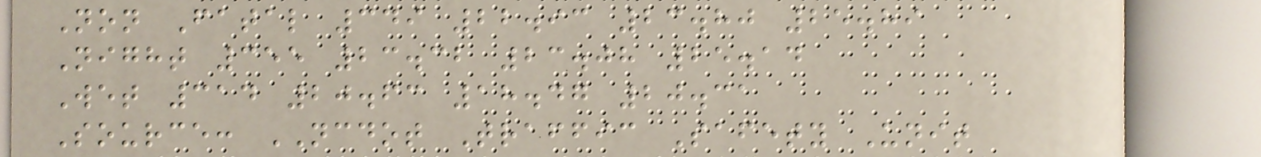Non Fatal 349 22.93 23.80 25.89
Night 355 23.32 23.08 25.14
Wet 314 20.63 18.47 20.31
Source: NCDOT Traffic Safety Unit
